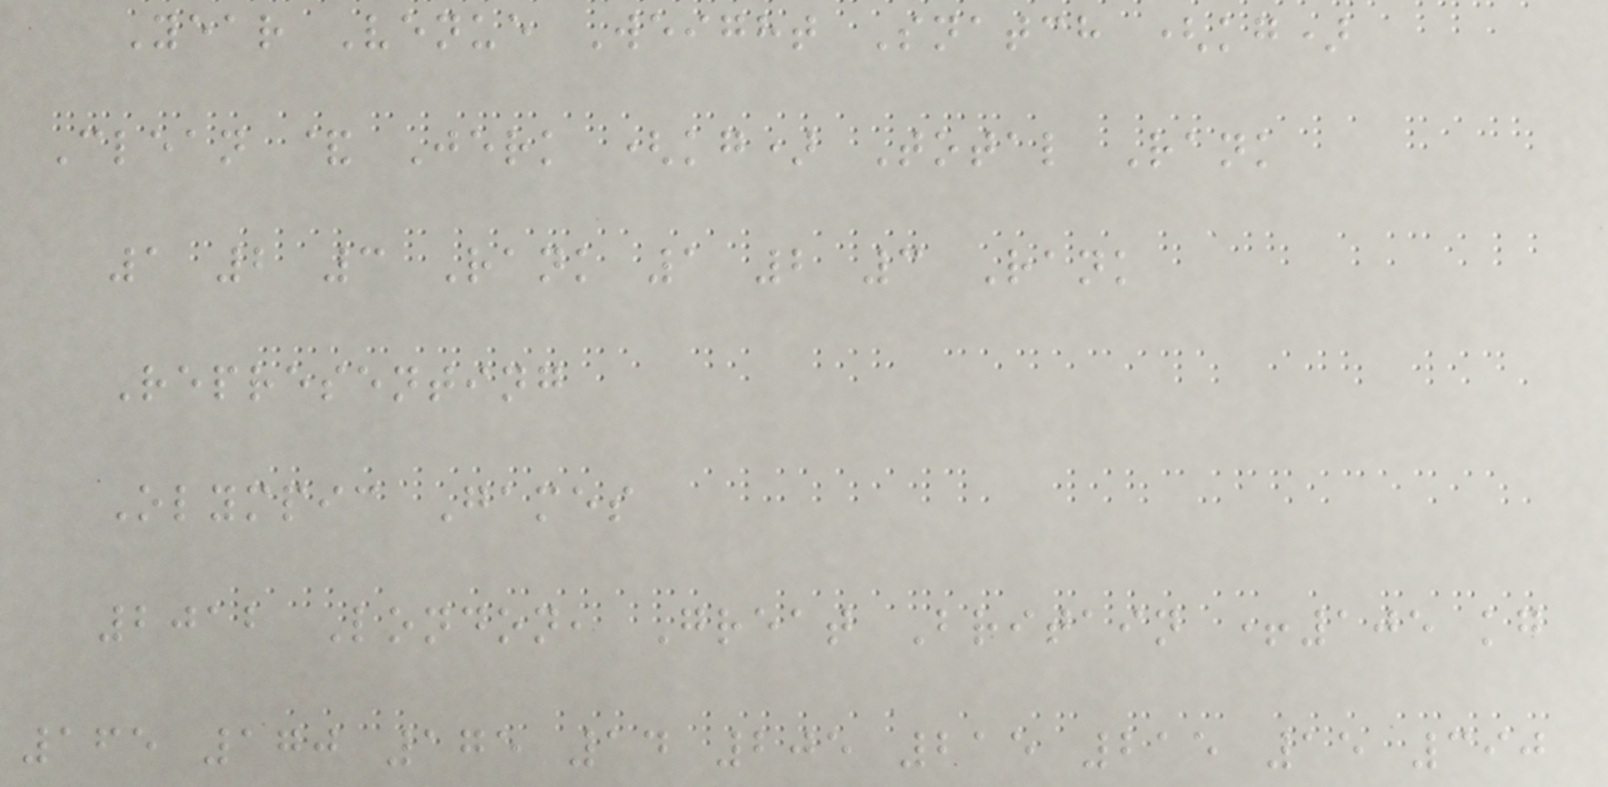Year Venue Weight Snatch (kg)
Clean & Jerk (kg) Total Rank
1 2 3 Rank 1 2 3 Rank
Representing
Olympic Games
2012 London, Great Britain +105 kg
165 170 175 14 205 215 215 15 390
